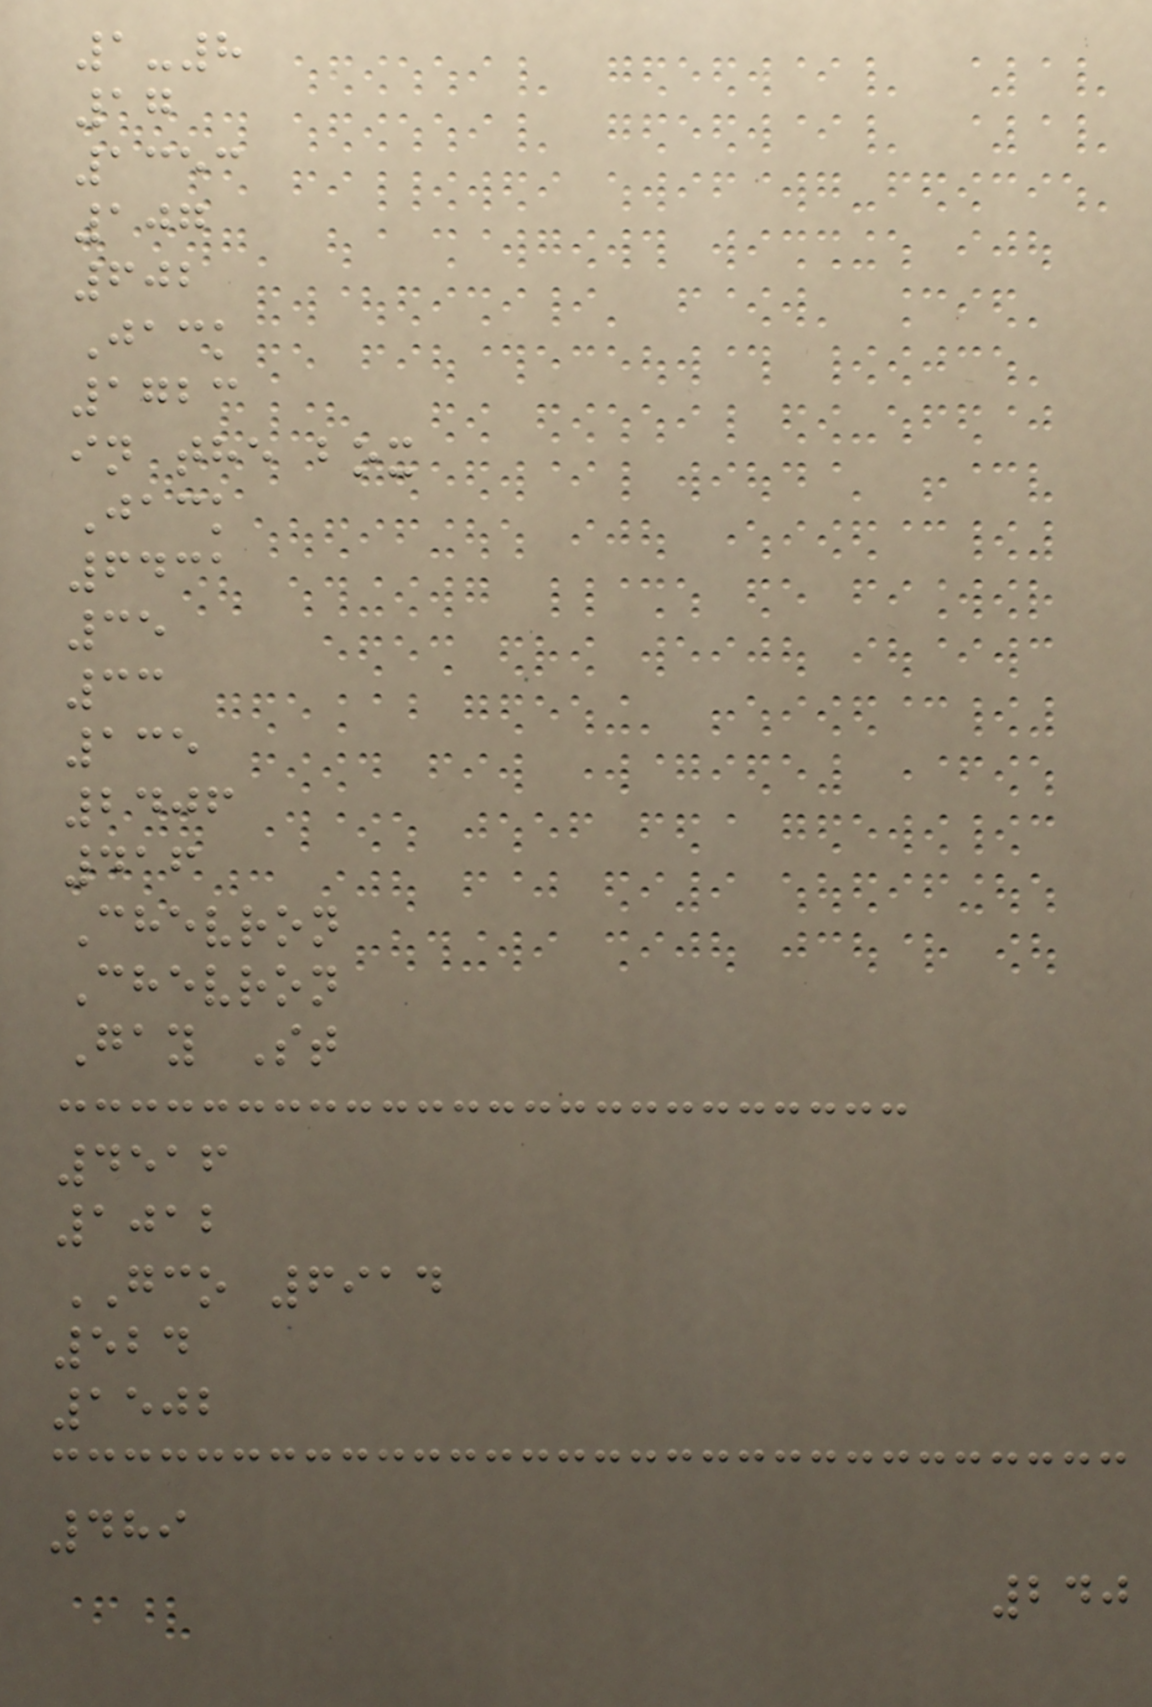1-8
17
1353
107
602
Jack
1723
in the box
Jack
6431
35
33
135
2406
416
Chevron
Chevron
Gay St
4516
1012
GCO 6914
524
1502
489
240
